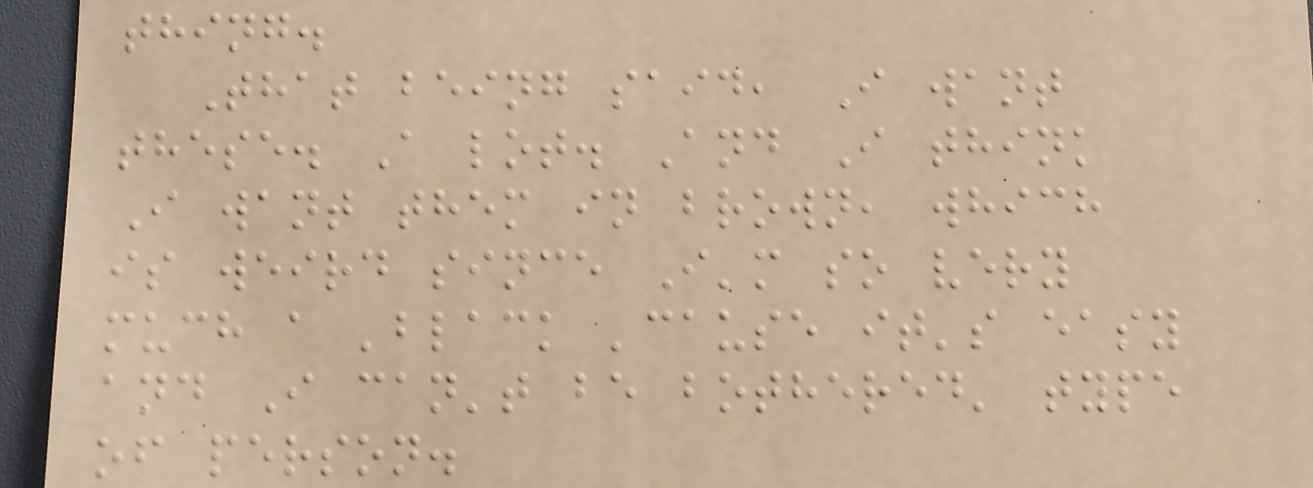thing.
That being said, I want
these. A lot. And I think
I want them in brown, which
is weird since I'm so very
much a 'black 'cause it's easy
and I can't be bothered' type
of person.
